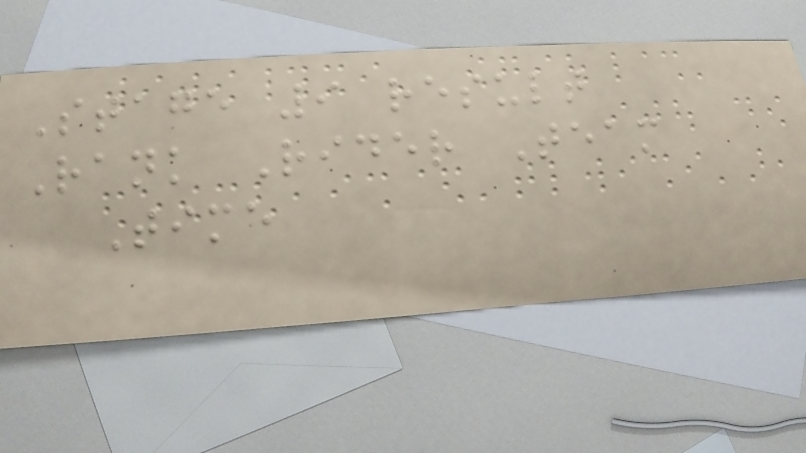Stage 9 result
Rank Rider Team
Time
